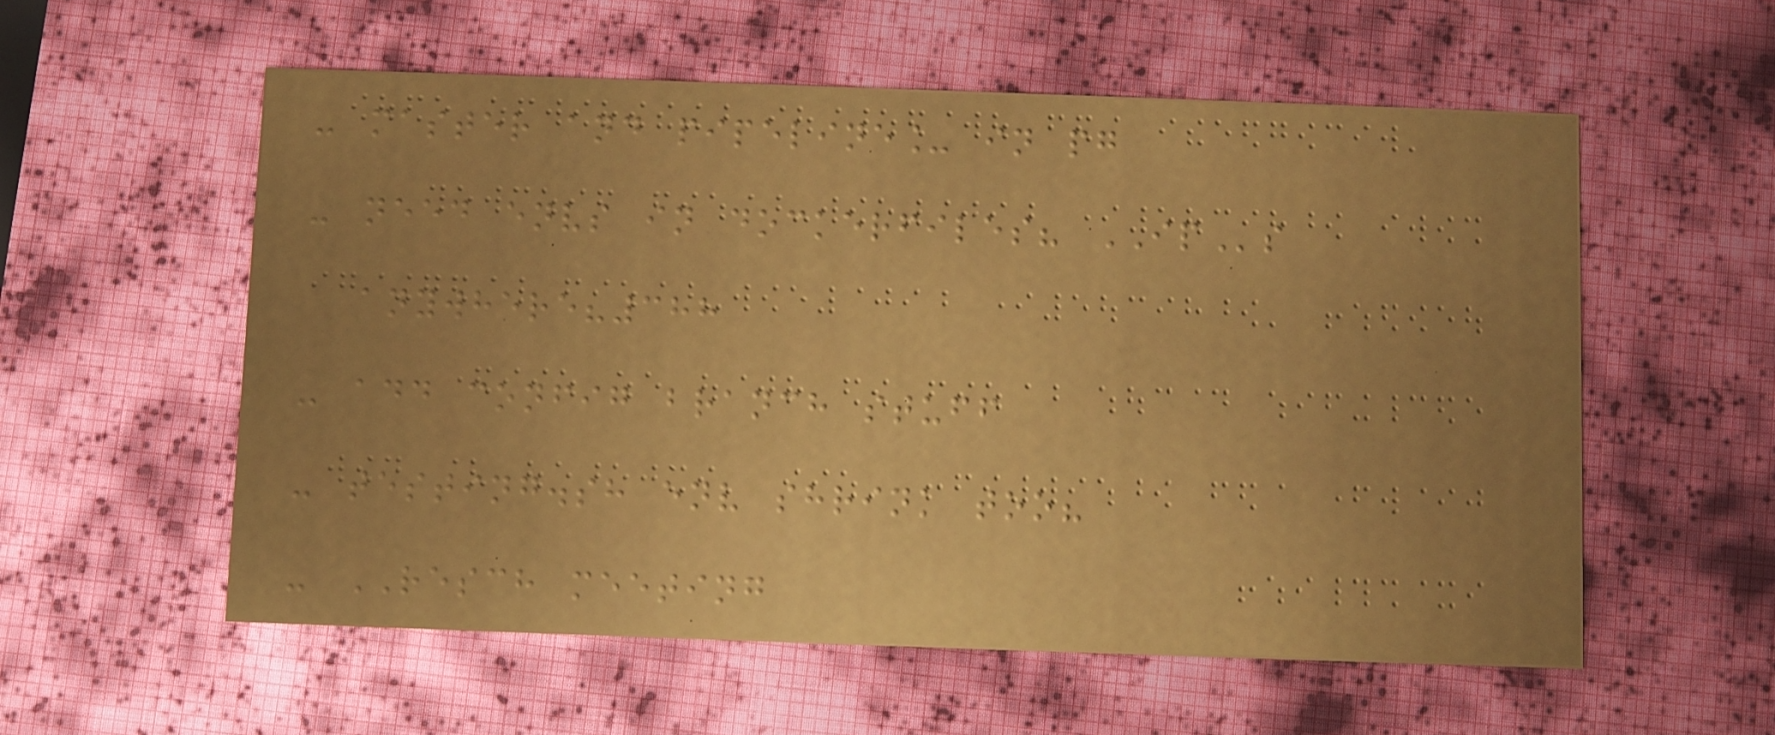- master and pipeline_ in pg
- need envs in dockerfiles? IPs
anywhere?388
- add config branch stuff
- testing.sh env shrink too?
- RESCH meeting
